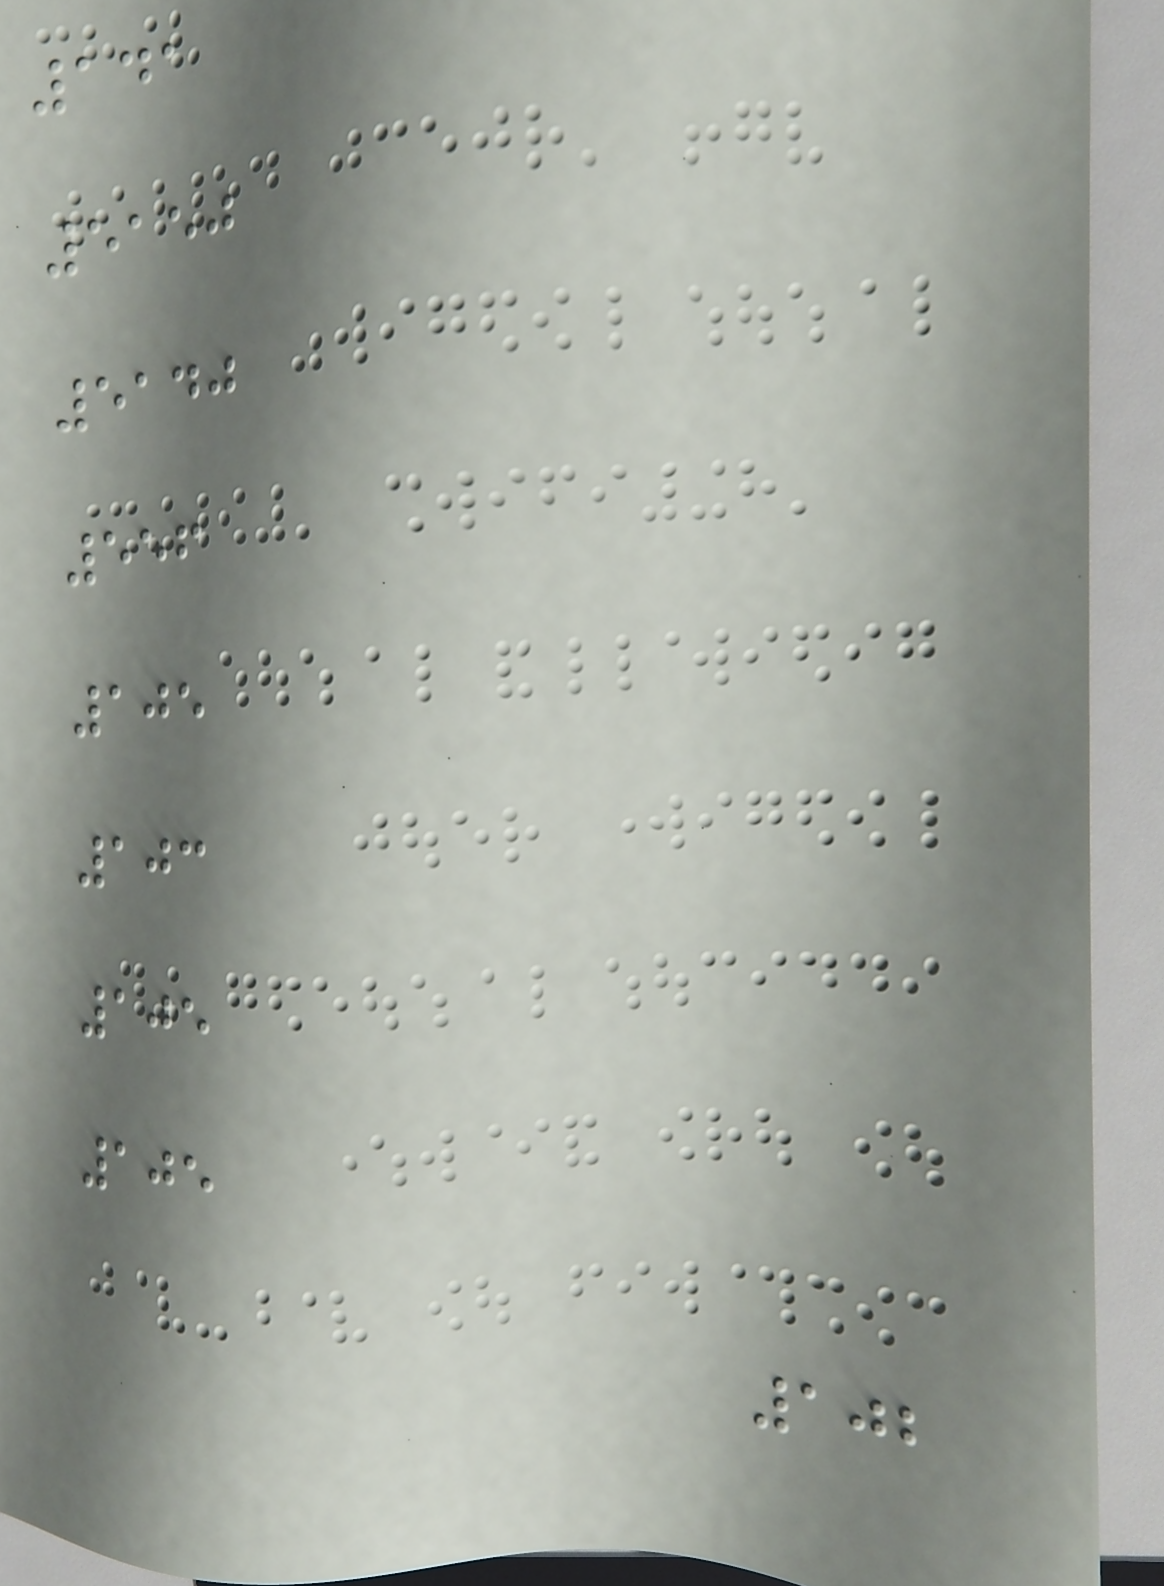141
5150
5140
556
105
103
105
105
102
